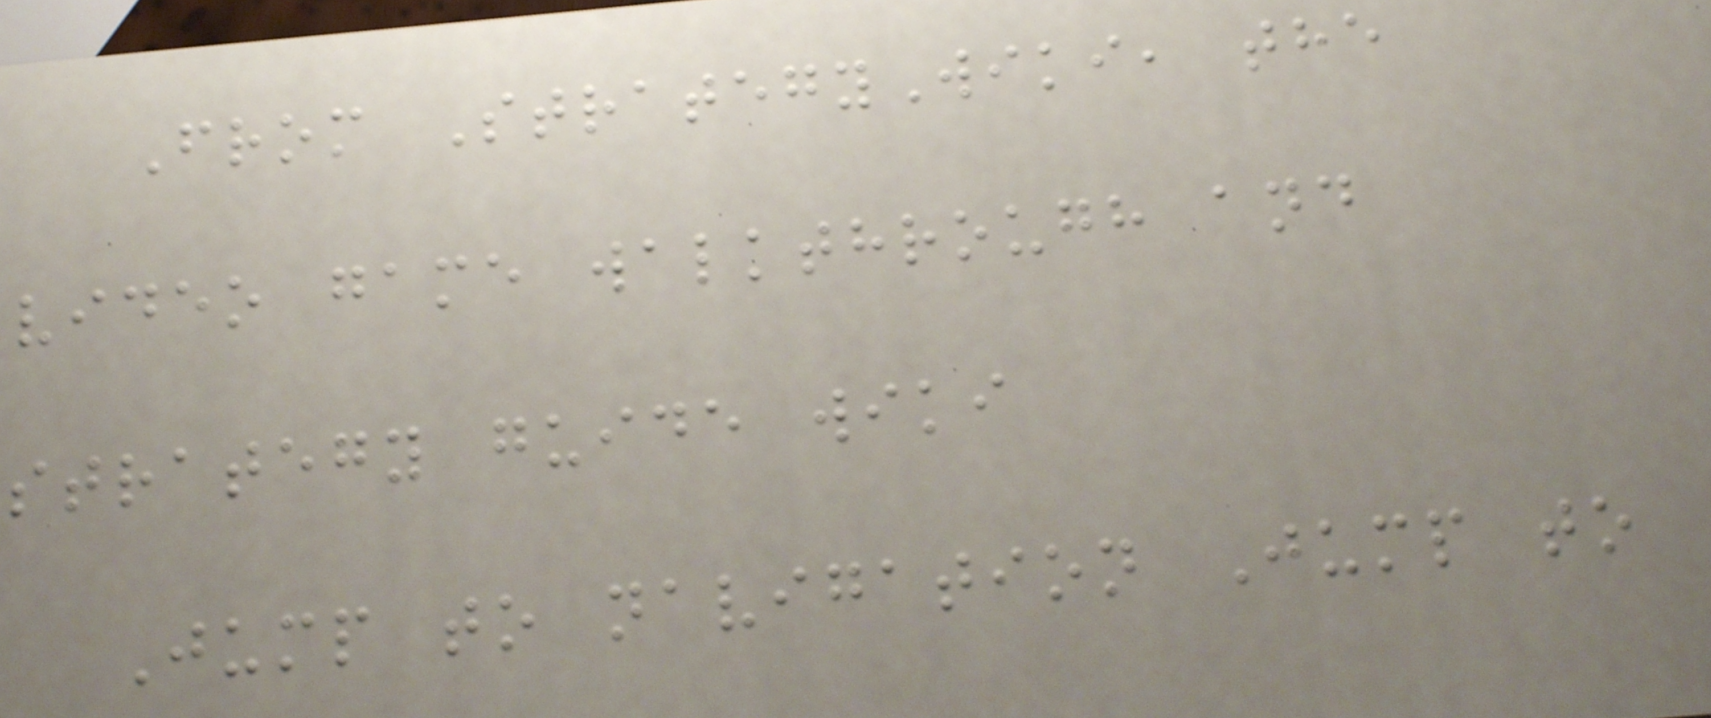From StrategyWiki, the
video game walkthrough and
strategy guide wiki
Jump to navigation Jump to
